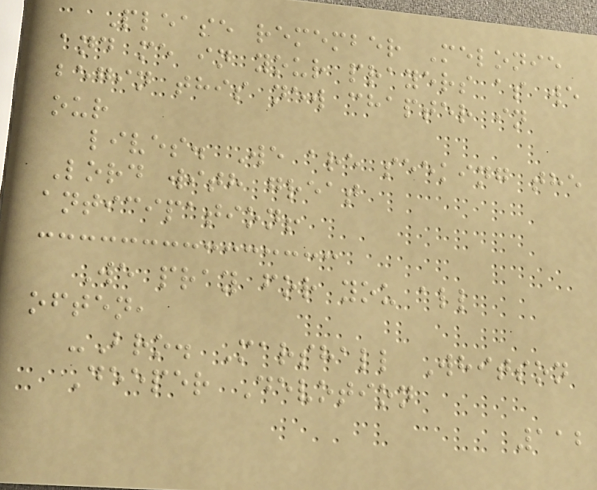Please remember Melonie
and me in your prayers as we
begin this new chapter in
our
lives. We are seeking the
Lord with great
anticipation!
We pray for you all
often,
-Bro. Marshall Whitson
Deeper Devotion
112
